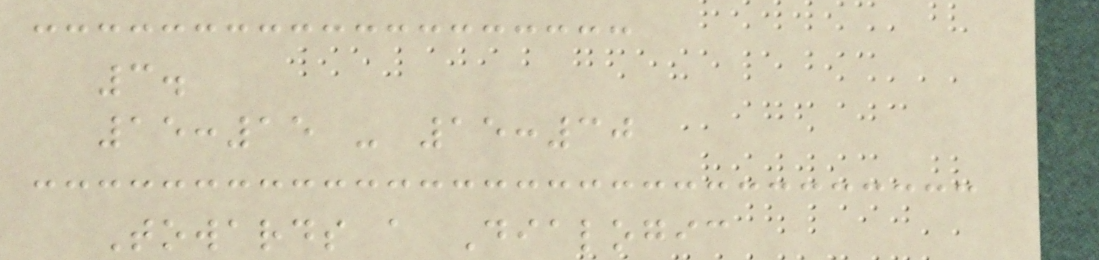3.
15:15 - 15:30
Towards a Dialogic
